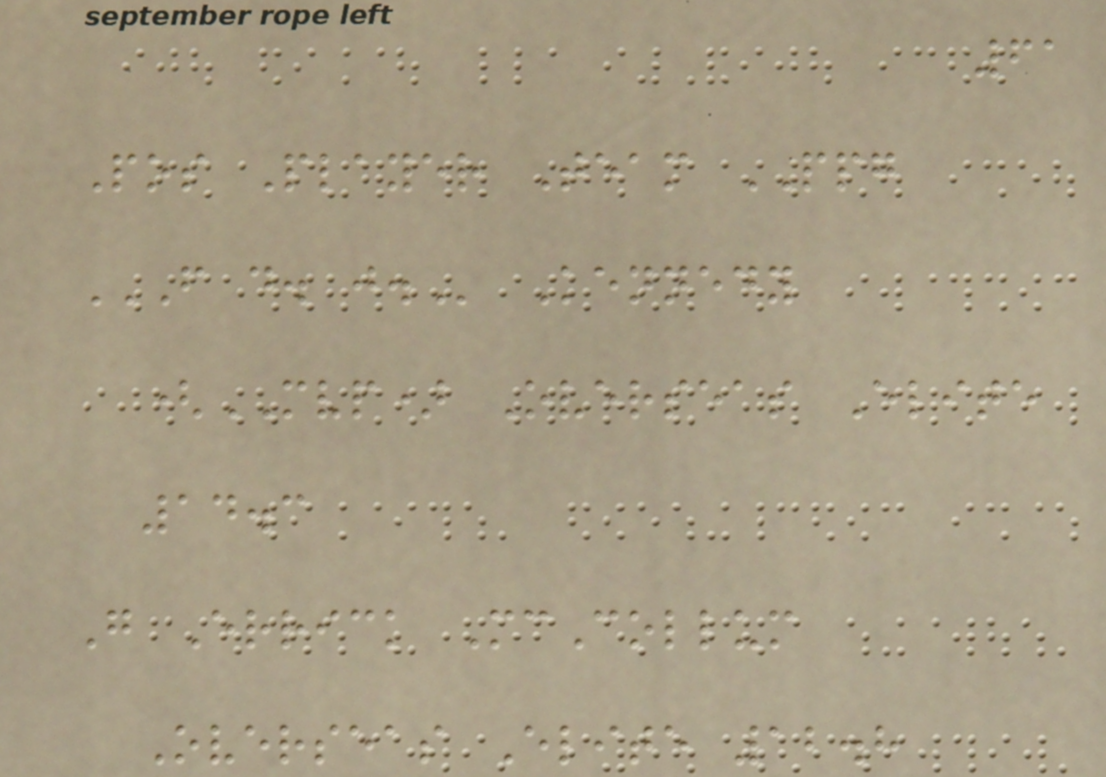61
Pos Player Team PPG
F D. J. Kennedy
(MVP) Overseas Elite
14.3
G Errick McCollum
Overseas Elite 12.8
